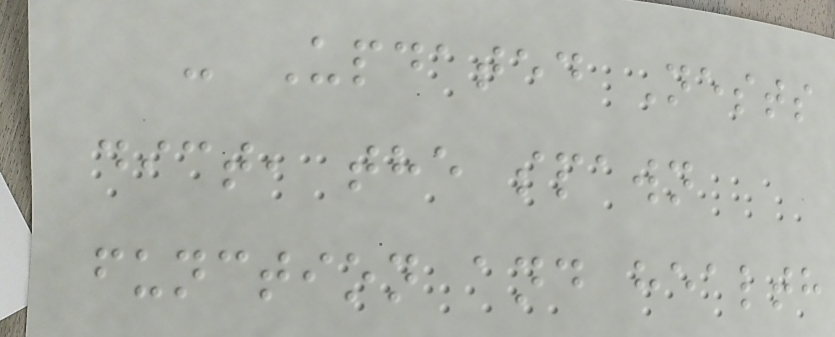- Updated Nests
dict, the spawn
function and health
